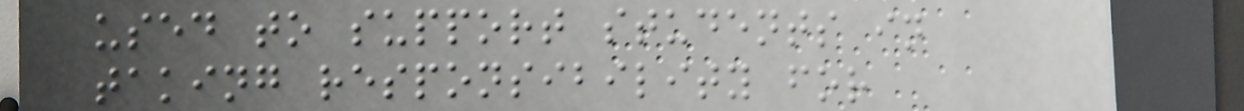used to support students in
taking responsibility for
